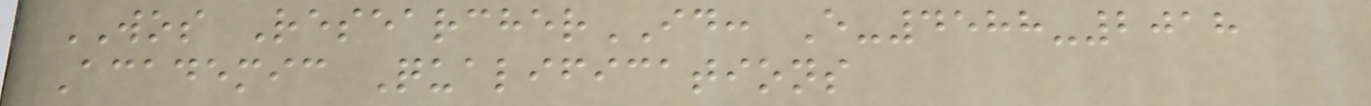WOS ResearcherID: E-4588-2018
Academic Qualifications
